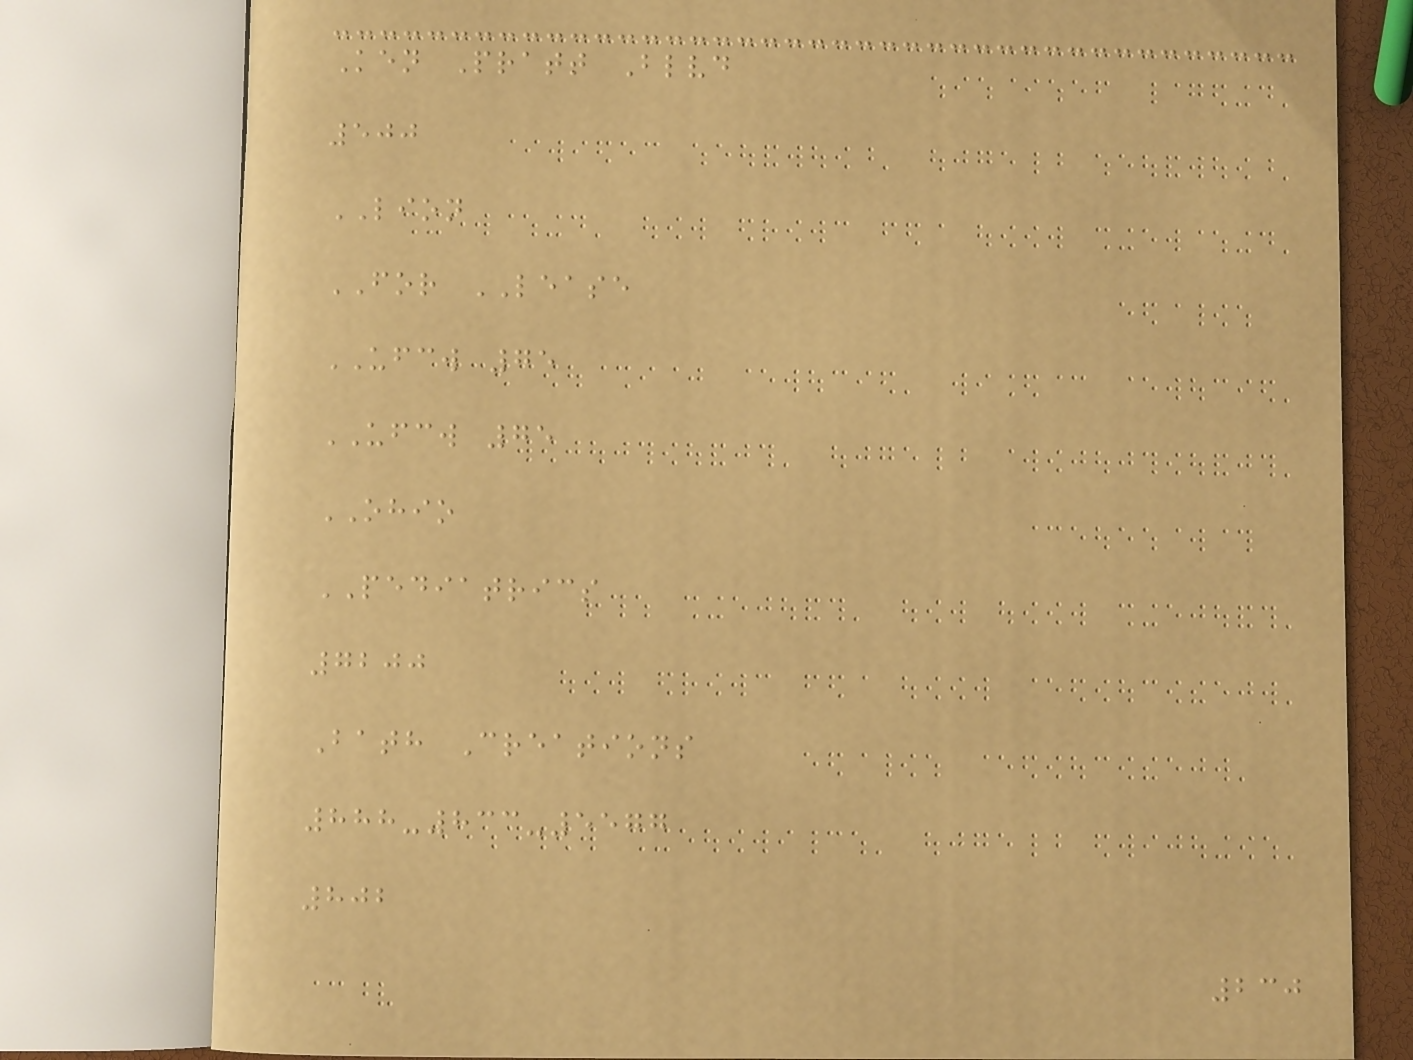Ken Pratt Blvd
500
LION
FOR LEASE
UFCW 75
UFCW 75
OHIO
PEDIATRICS
7200
Bath Creations
888-833-5577
802
230
